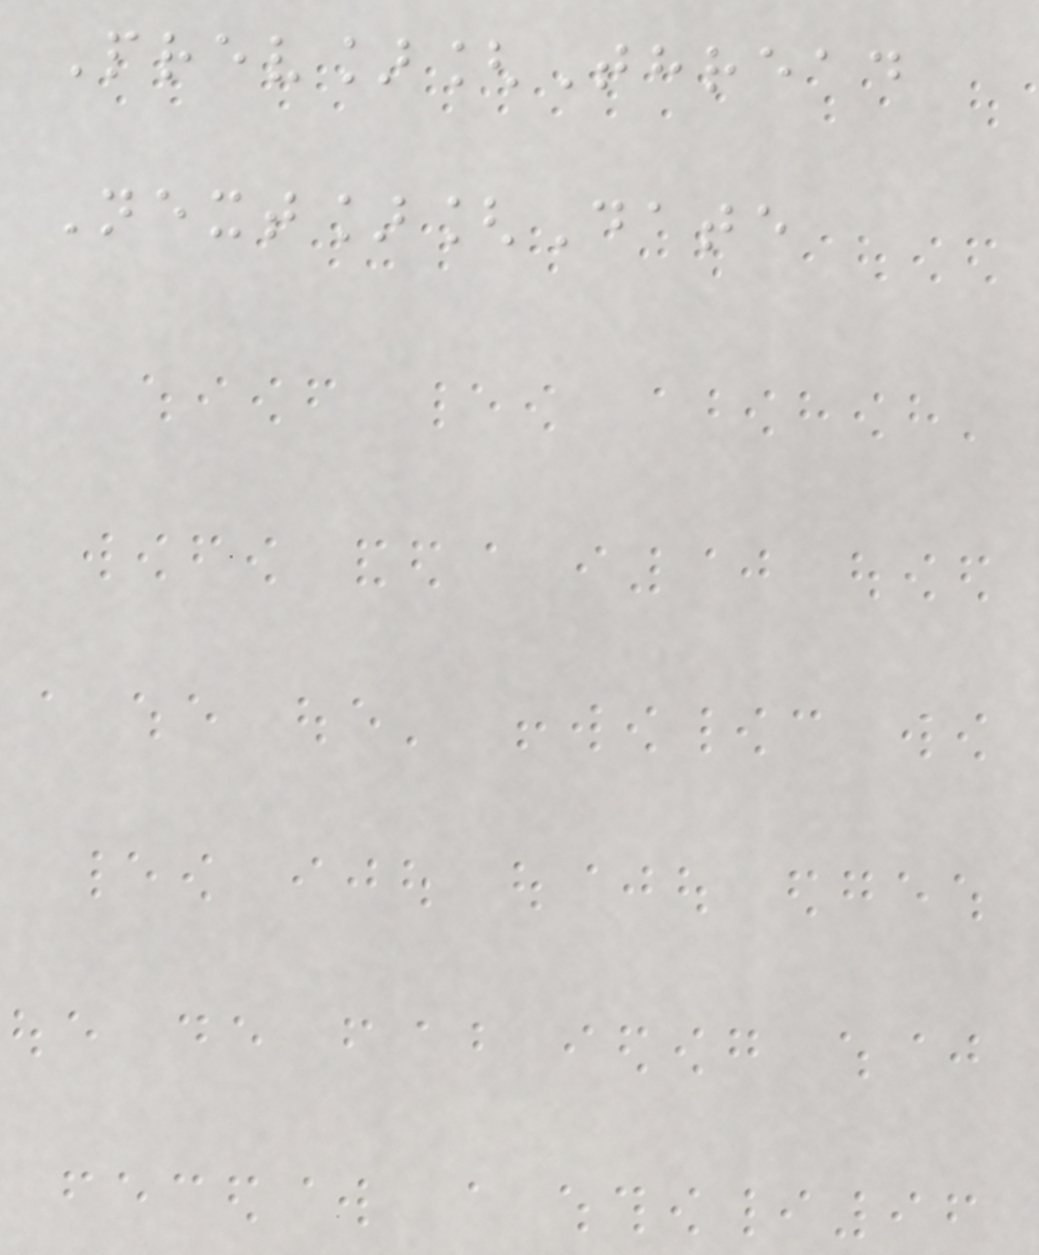Prev][Thread
Next][Date
